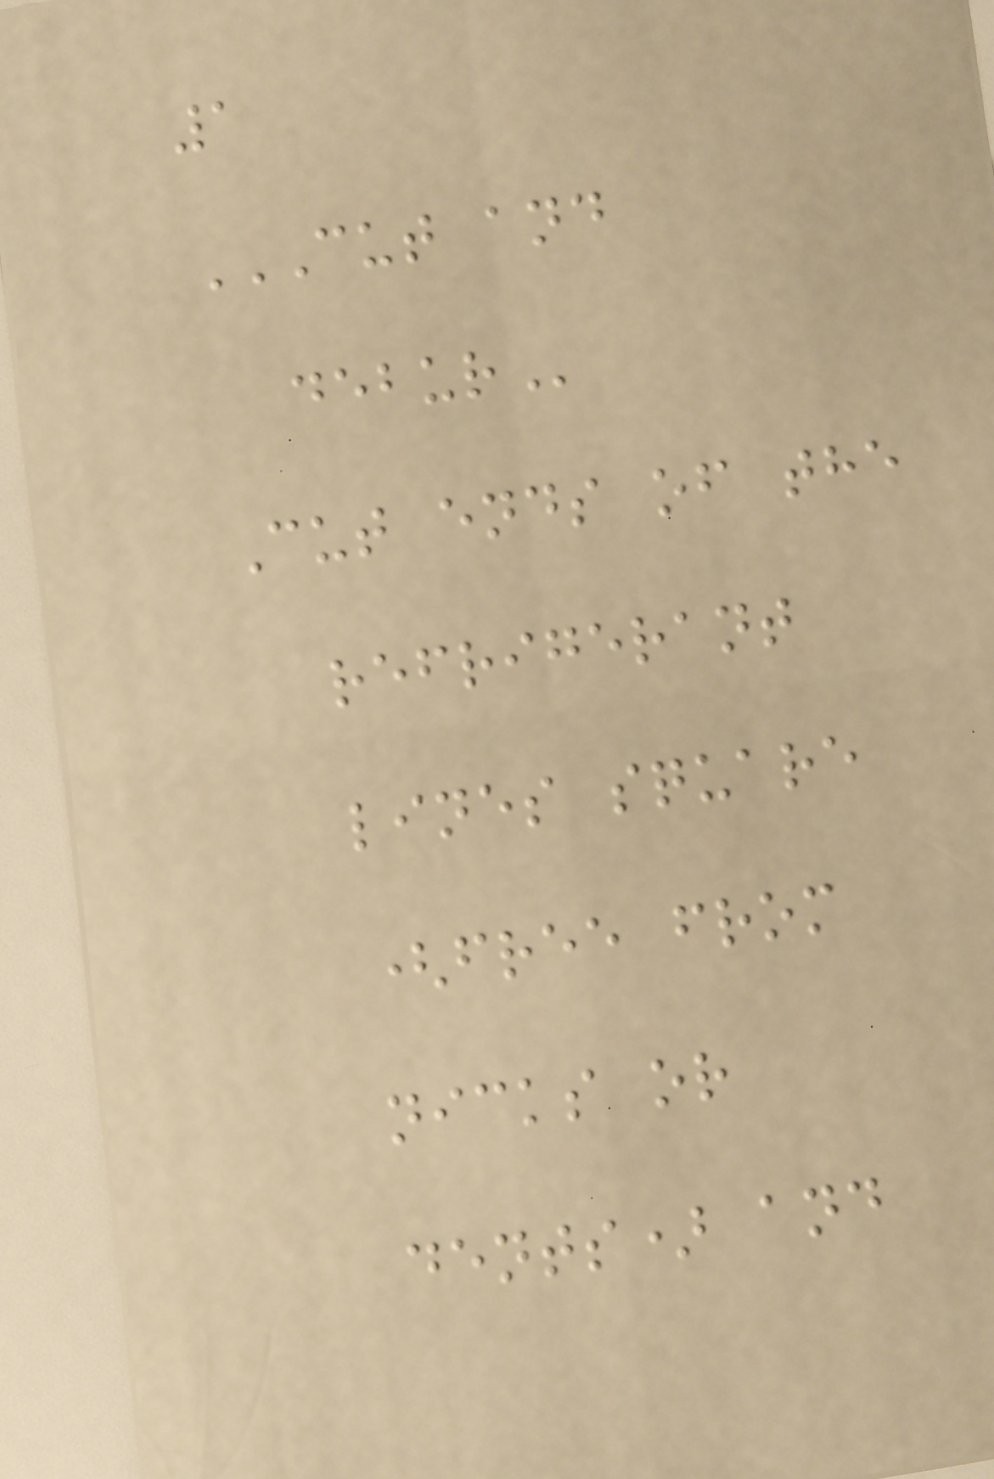1
CUT AND
DEBUR
Cut ends of the
refrigerant
lines square
(free from
nicks or
dents) and
